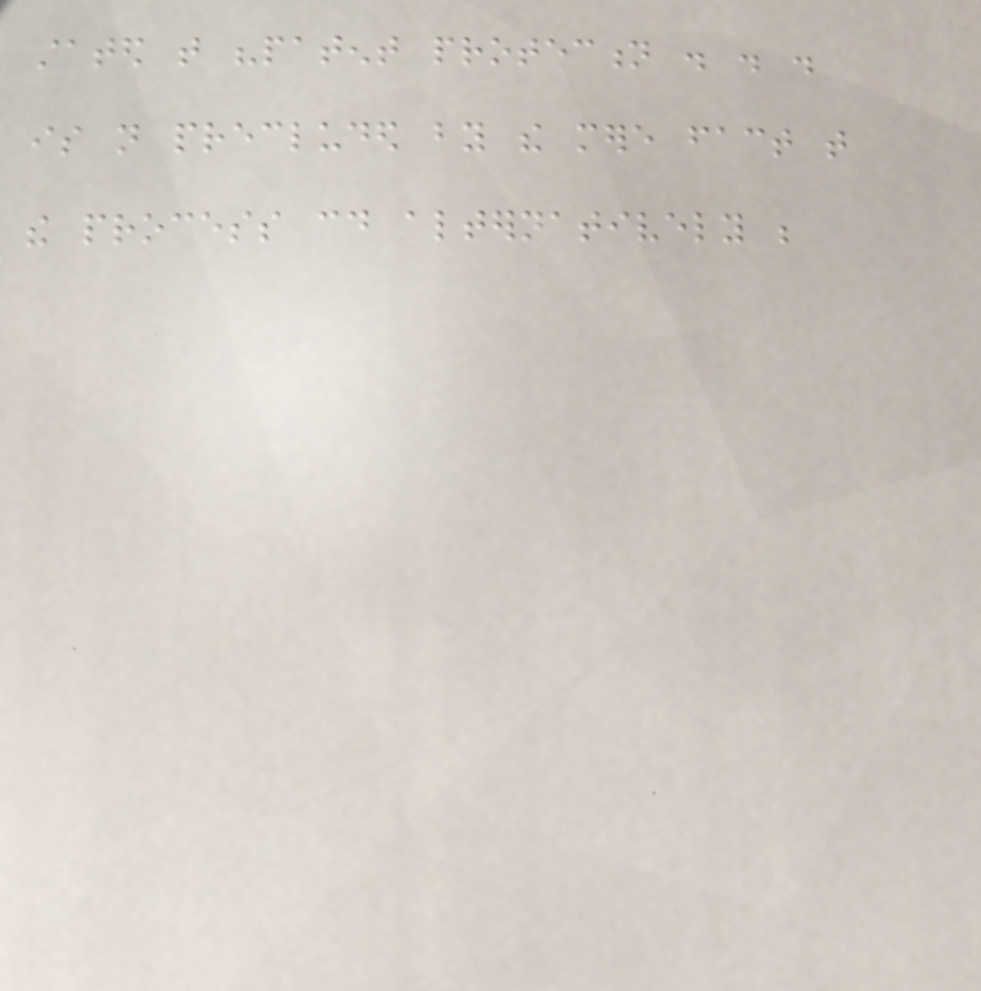stated that "patent protection . . .
is not precluded by the mere fact that
the process could alternatively be
